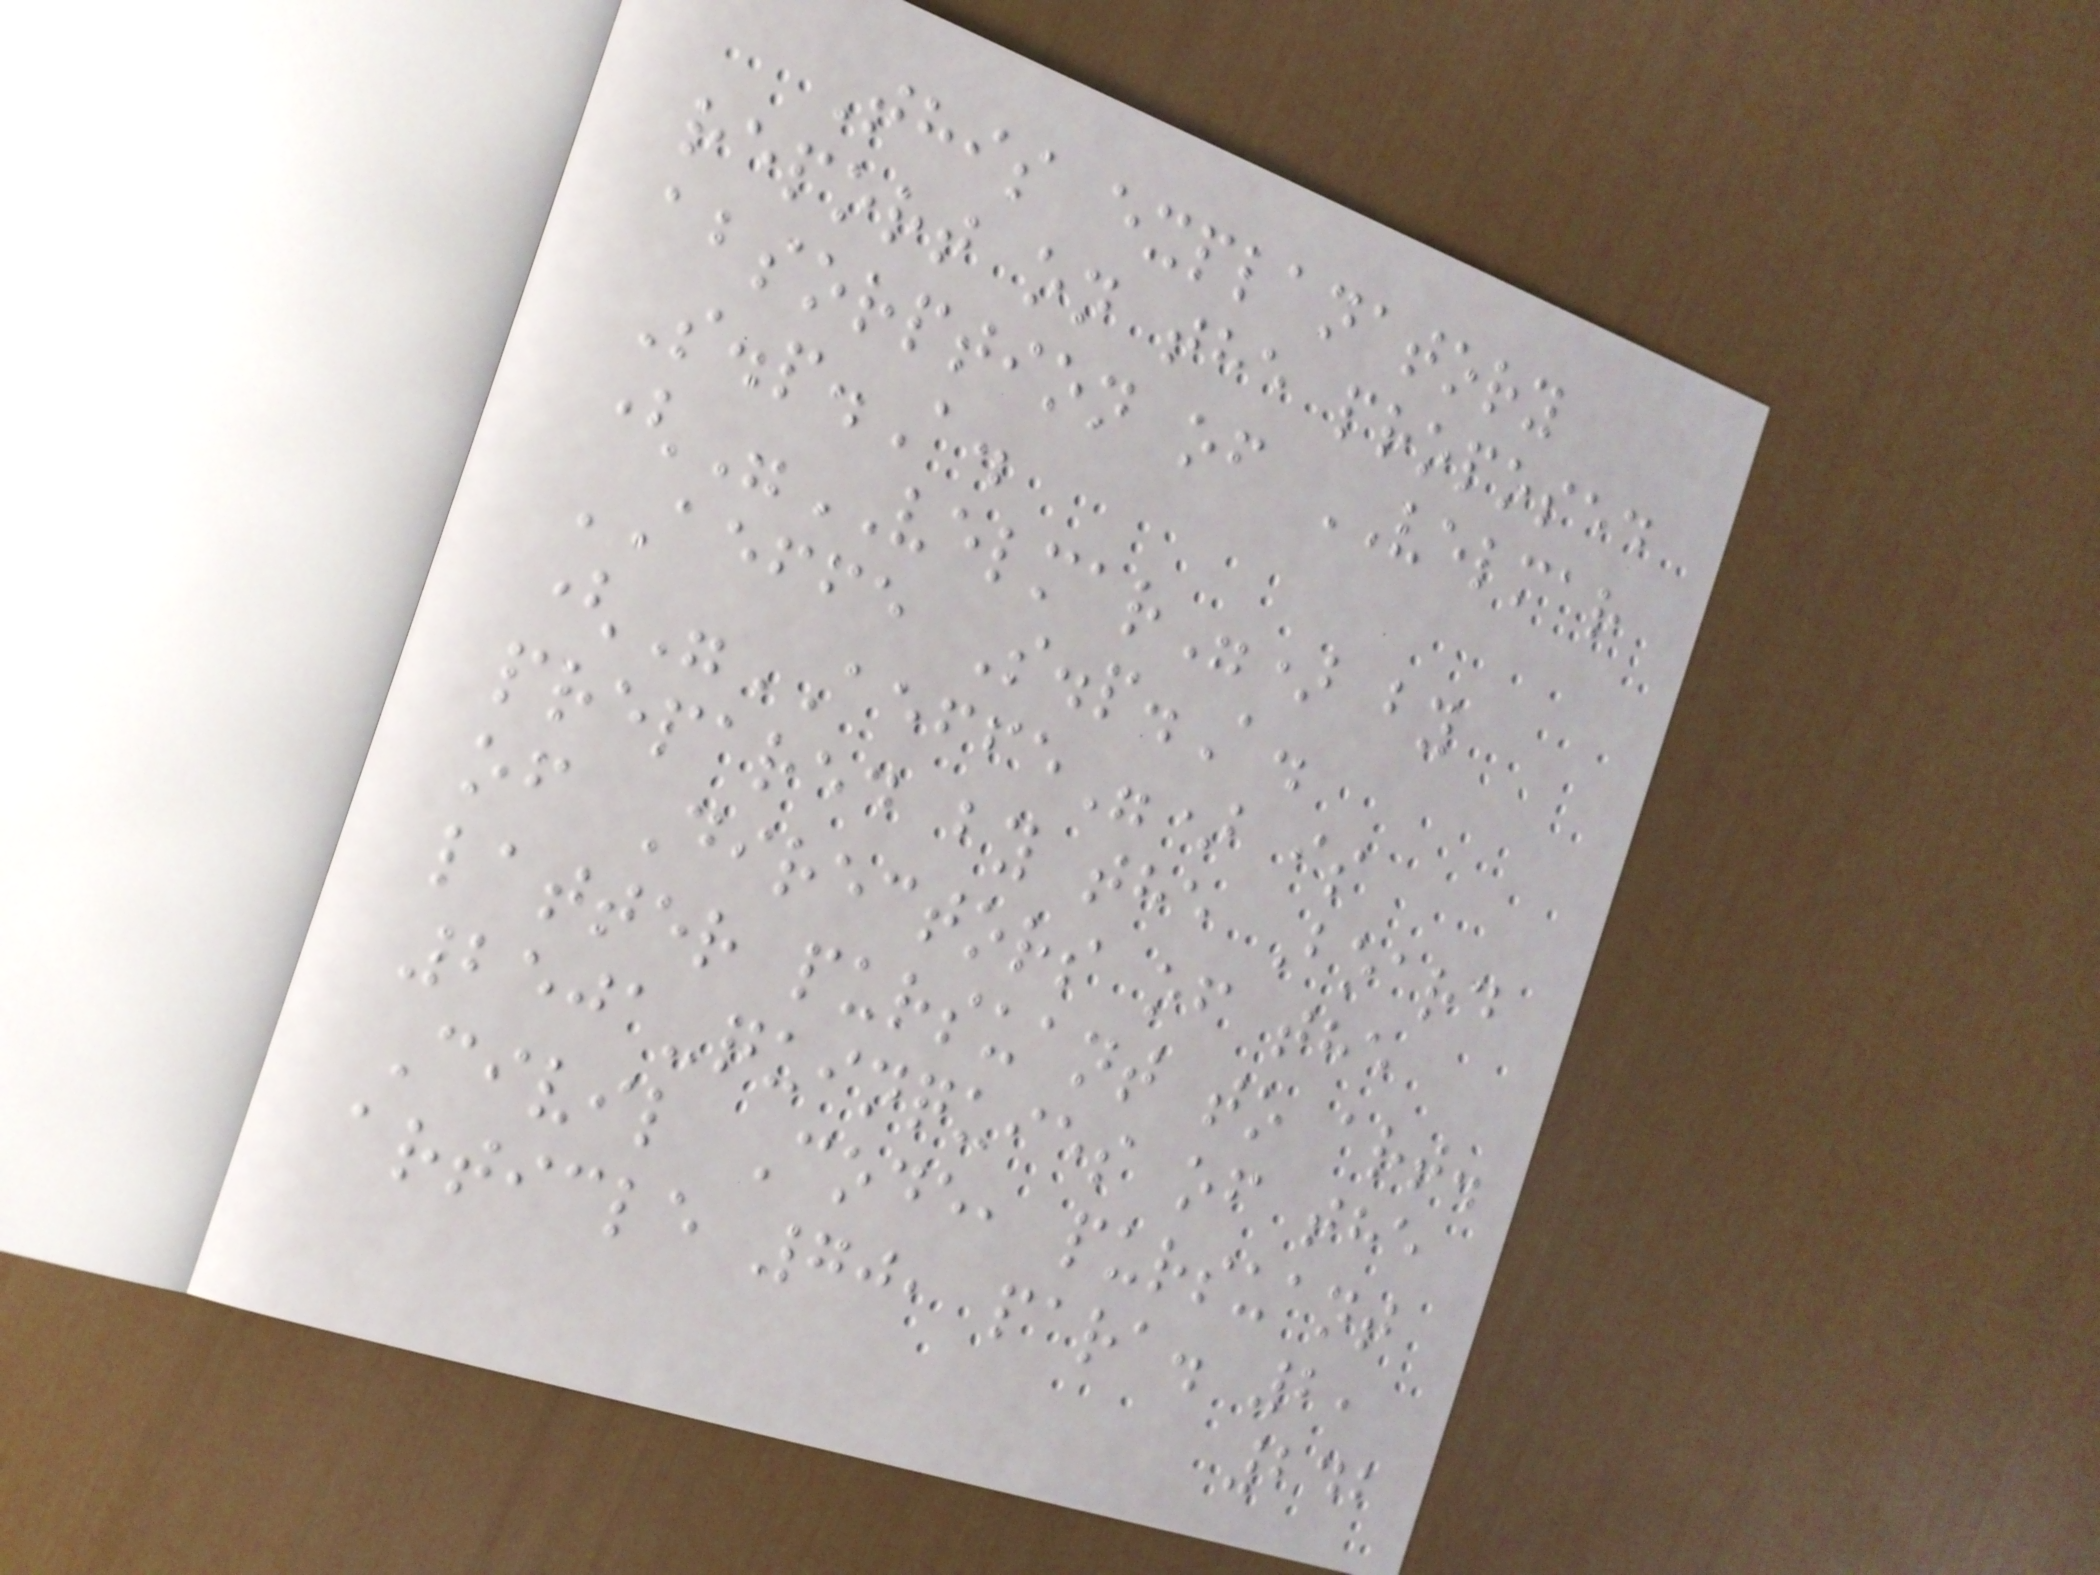This explanatory
report on the proposed
absorption of VELMAR
S.p.A.
("VELMAR") by
AEFFE S.p.A.
("AEFFE") is
prepared by the Board
of Directors of the
latter pursuant to art.
2501-quinquies of the
Civil Code, pursuant
article 70, para. 2,
242
